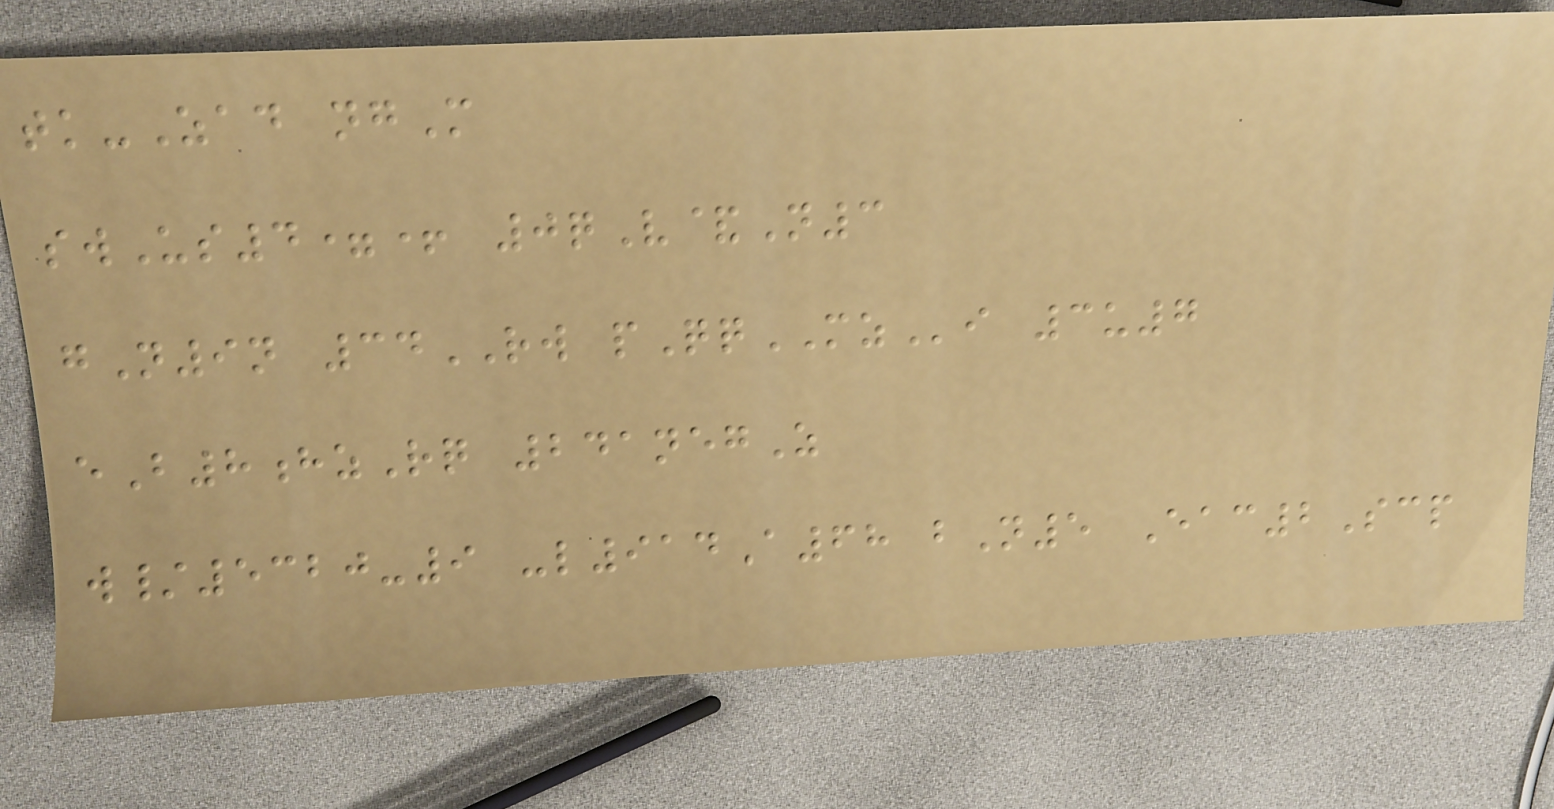tk-Zad ngM
swUs4=+ 0qV&N3
gN9n 34RW pQqMZi 3u7
eB8hzRq 241negZ
w/5320-9 -l914A68 bN5 Eac2Scp
